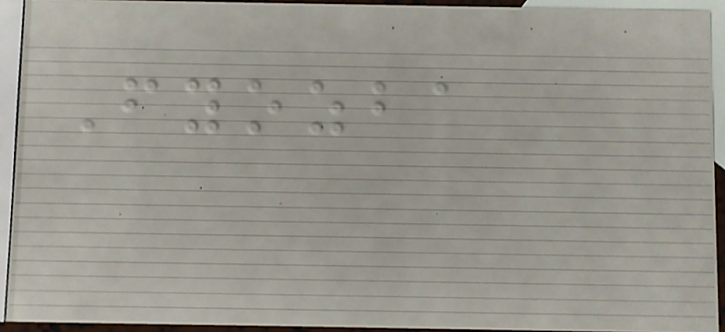Fyozba
